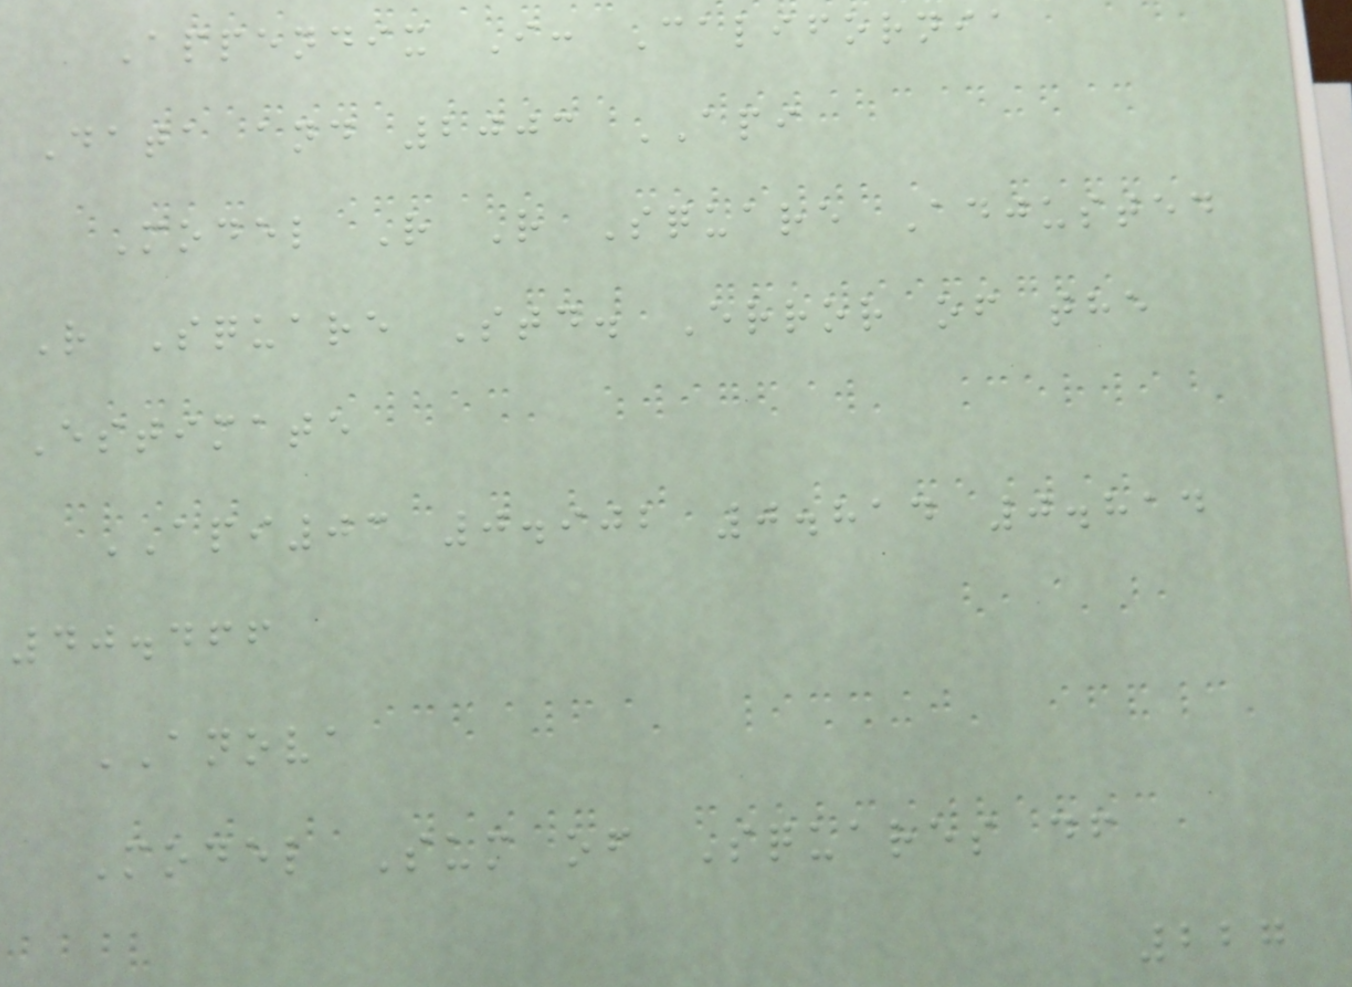Appendix I: California
Data and 2003 API
Model R R Square Adjusted
R Square Std. Error of the
Estimate
API03 0.902 0.814 0.814
40.466
ANOVA
Model Sum of Squares df
227
